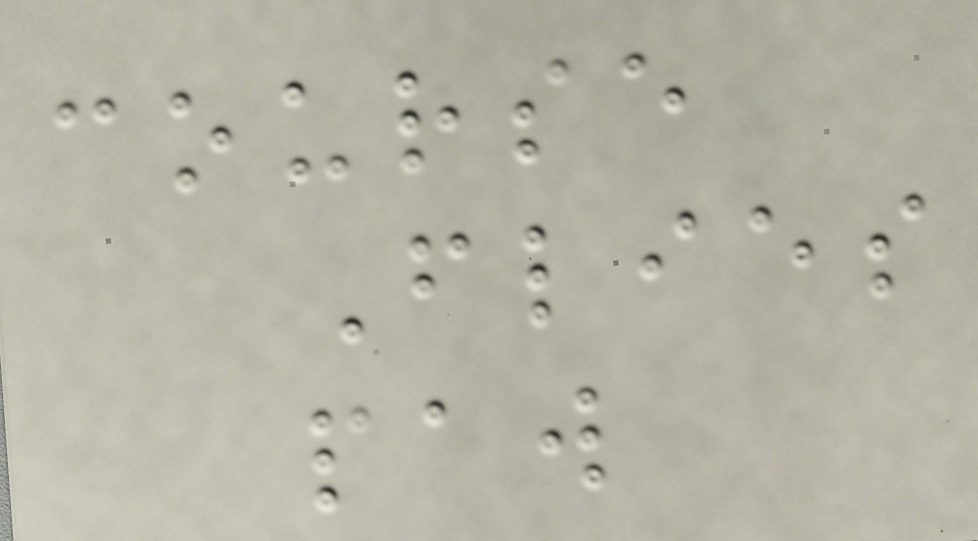course
Flies
paw
